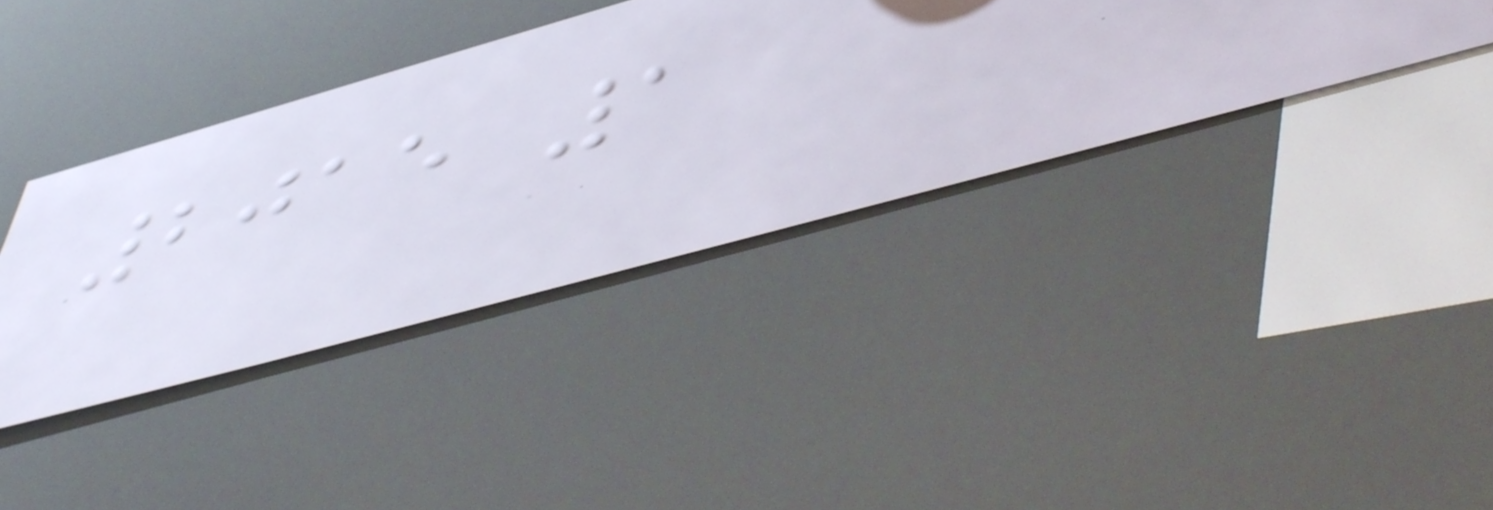2015 1
